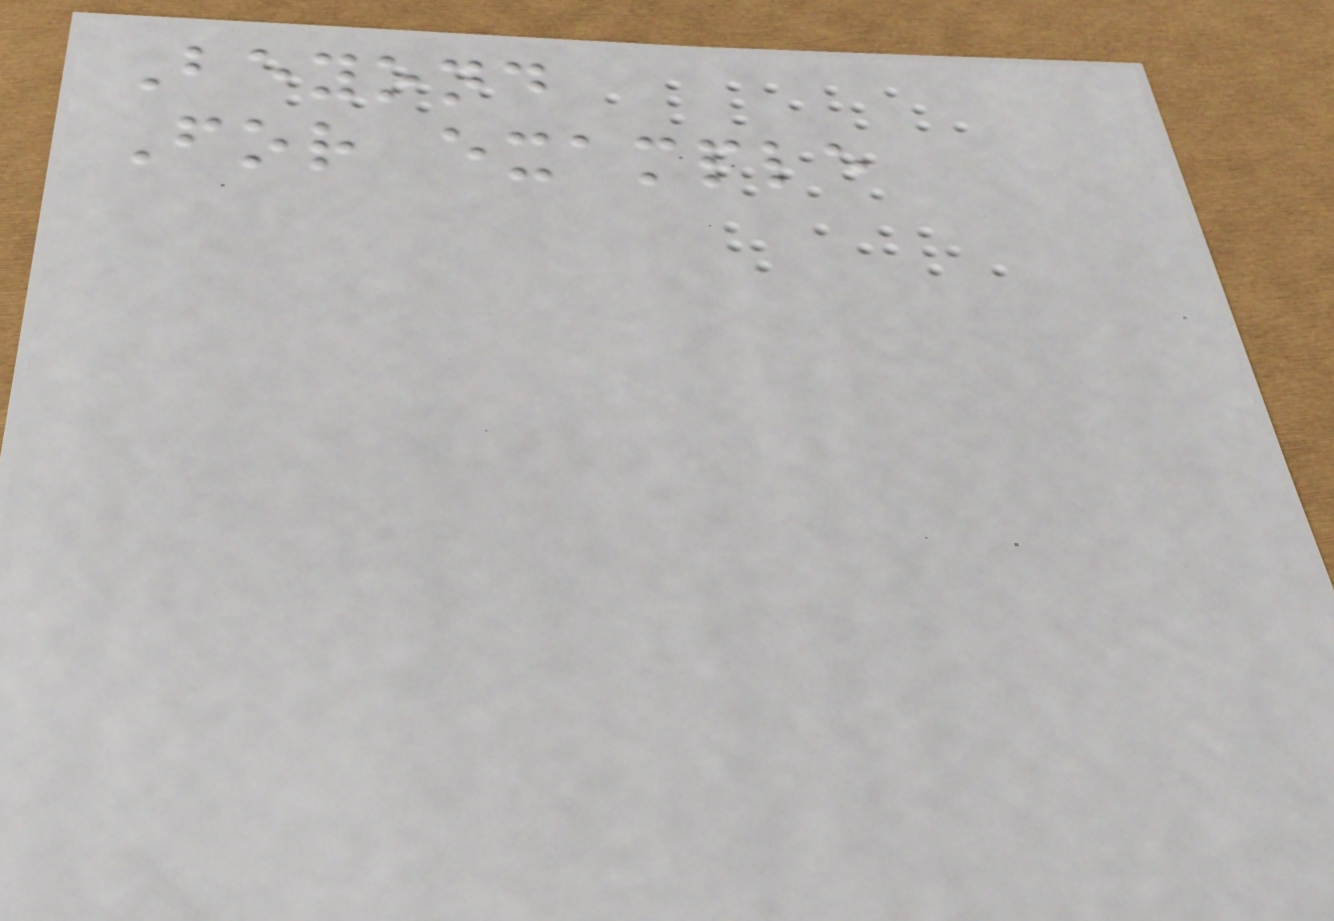Beyond
For example
